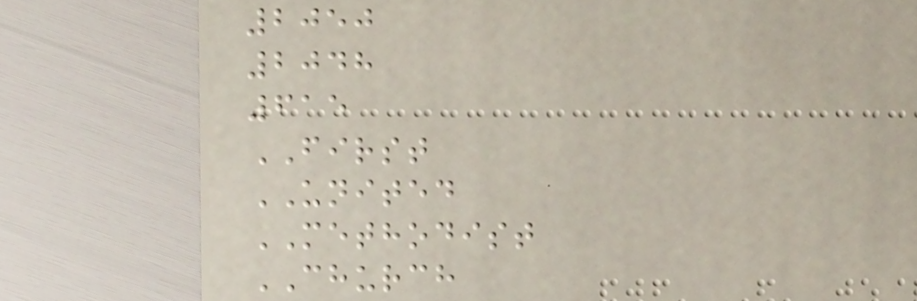2050
2048
615
FIRST
UNITED
METHODIST
CHURCH
